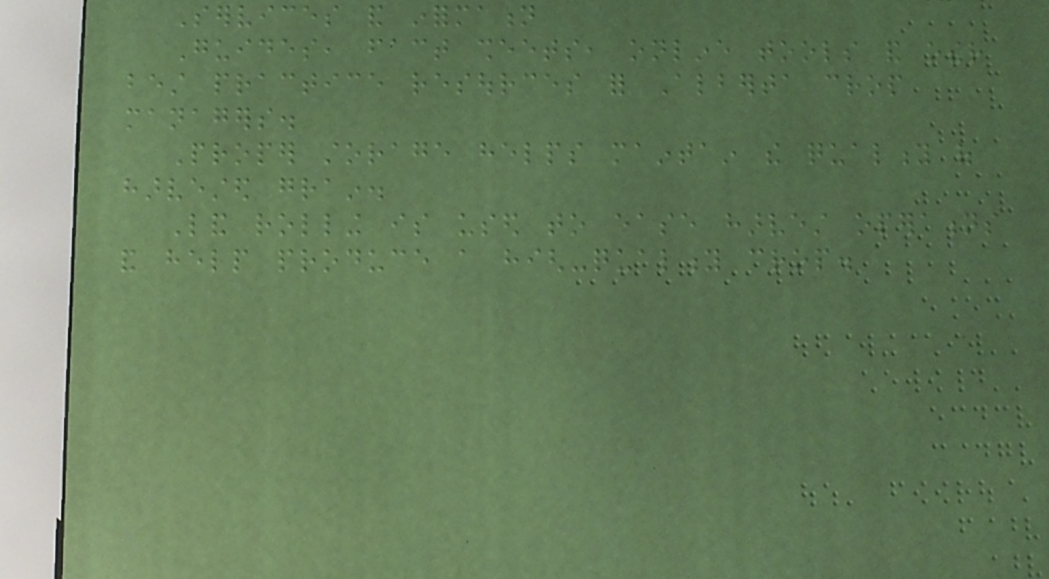Services and information
Guides, fact sheets, online tools and other
best practice resources for Alberta crop
managers.
Proper storage helps maintain the quality of
harvested grain.
Land rolling is used to ease harvest operations
and help produce a high-quality crop.
